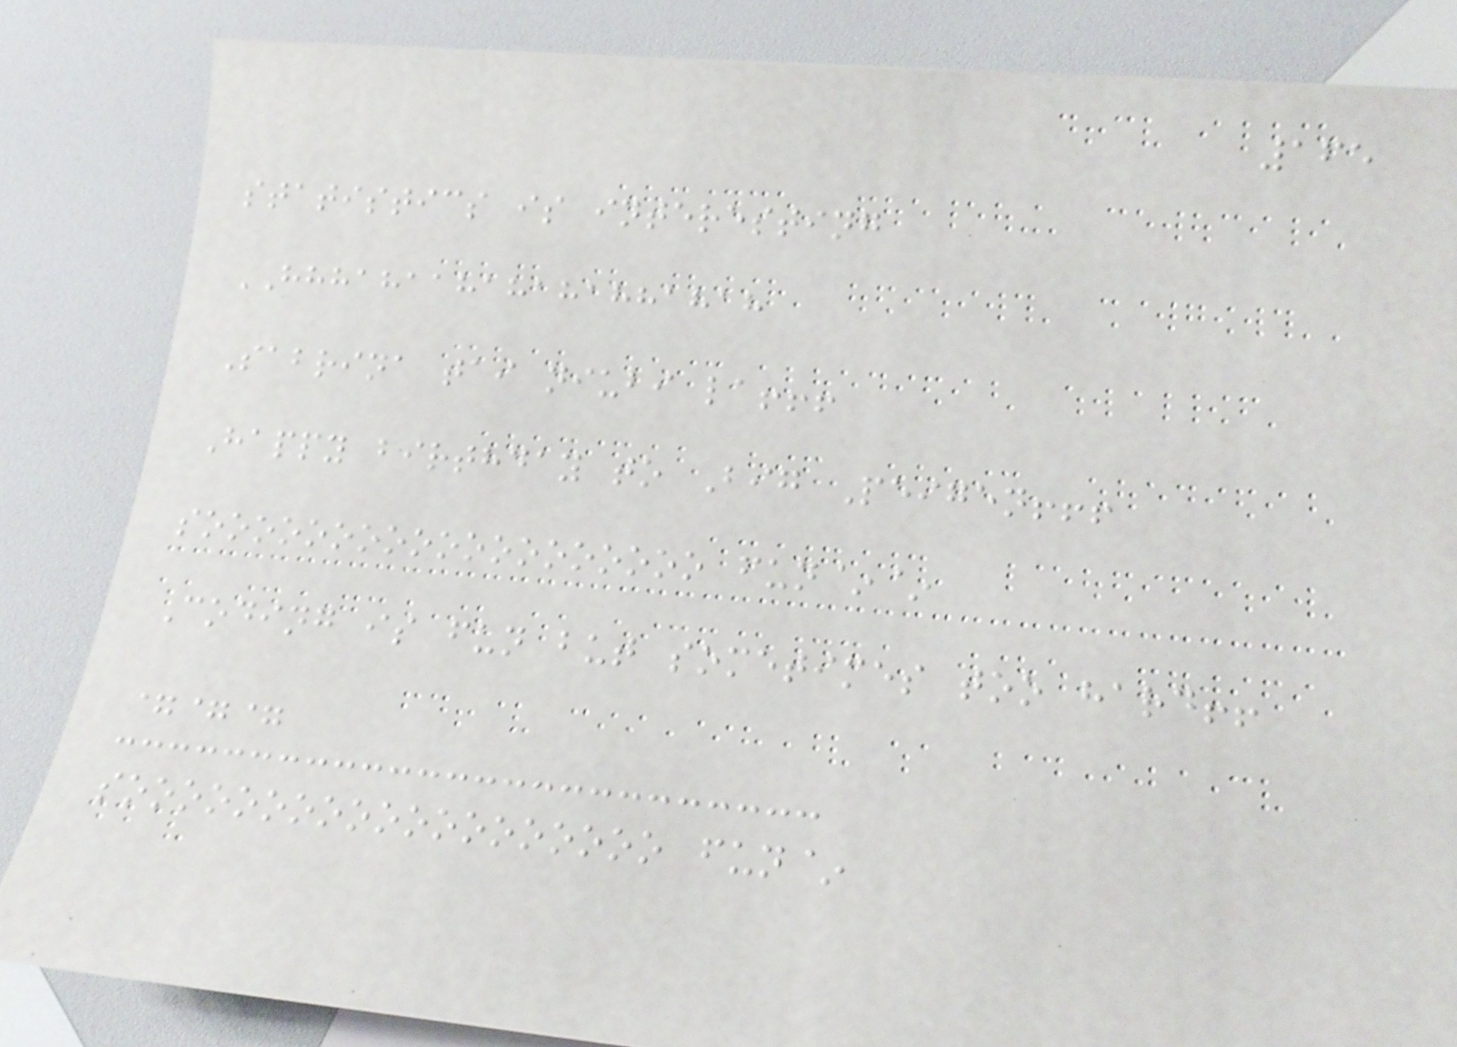165
statistics is interesting
HHHAHAAHAHAHAHHAHAH
Sabrina tai niubi la!!!
Happy birthday to Big Peigen!!!
sooooooooooooooooooo fun~~
Coding is fun but sometimes too hard!!
===
sooooooooooooooooooo fun~
